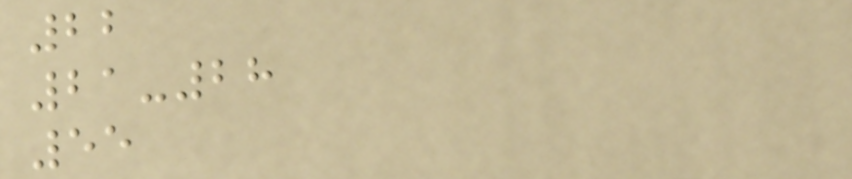22
21-28
55
